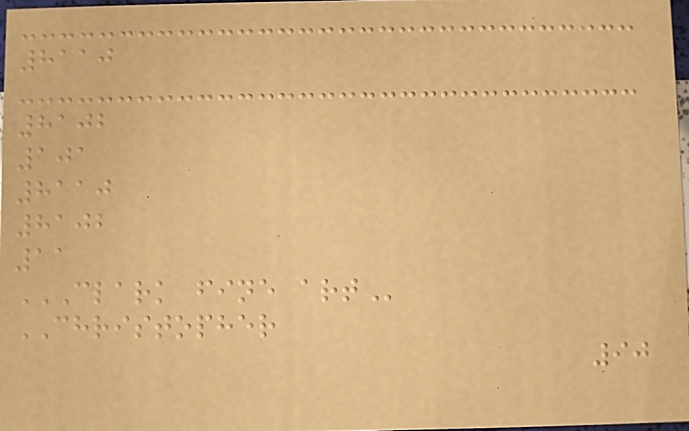8110
8102
101
8110
8102
11
CLARK FINE ART
CHRISTOPHER
90
